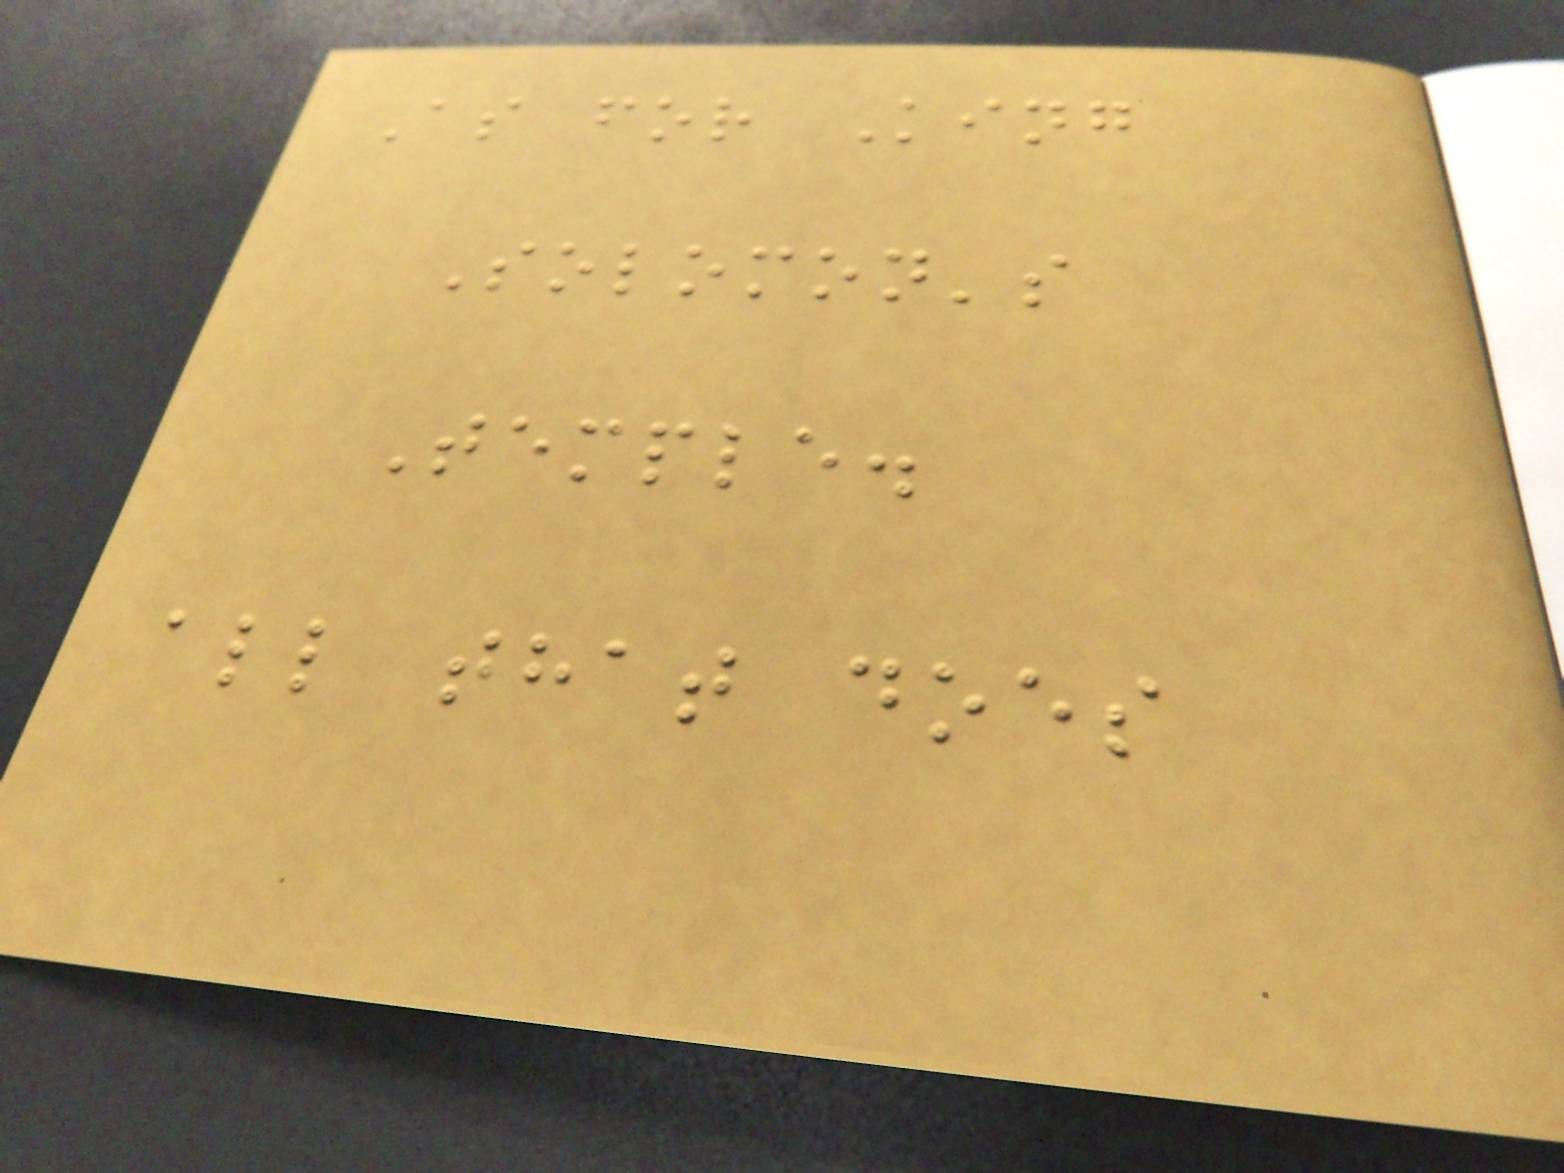As for King
Solomon's
Temple.
all that does
